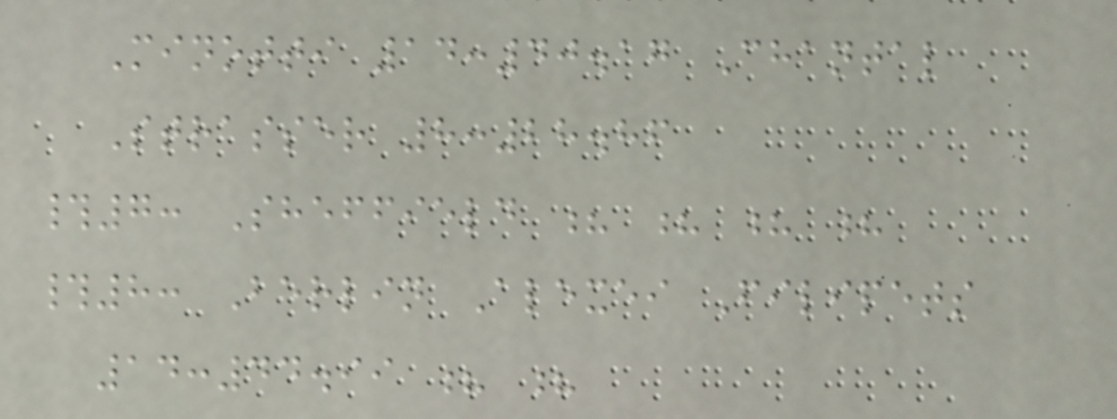Minotti 14:40.17 Chantal
Strasser 8:28.86
#7: Sheffield ? ? ? ?
#8: Berlin Alexei Filipets
14:44.99 ? ?
